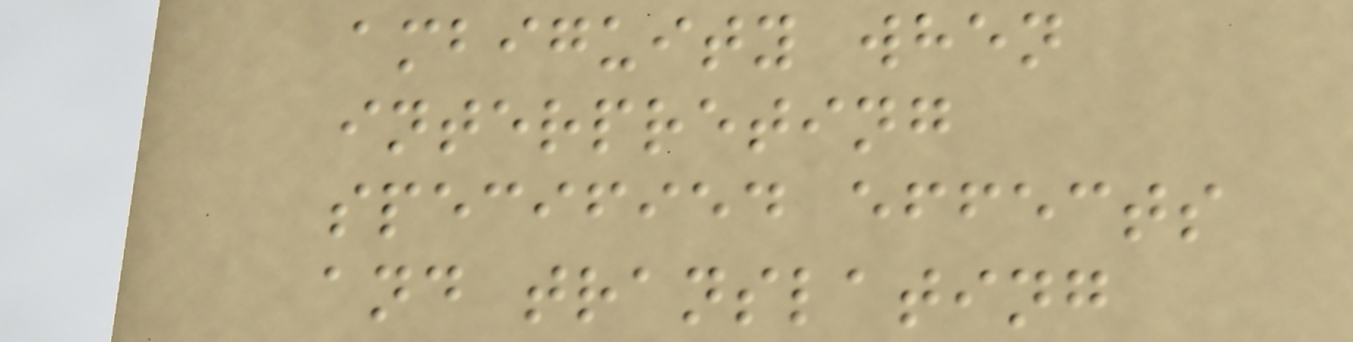ambiguity when
interpreting
specified effects
and translating
